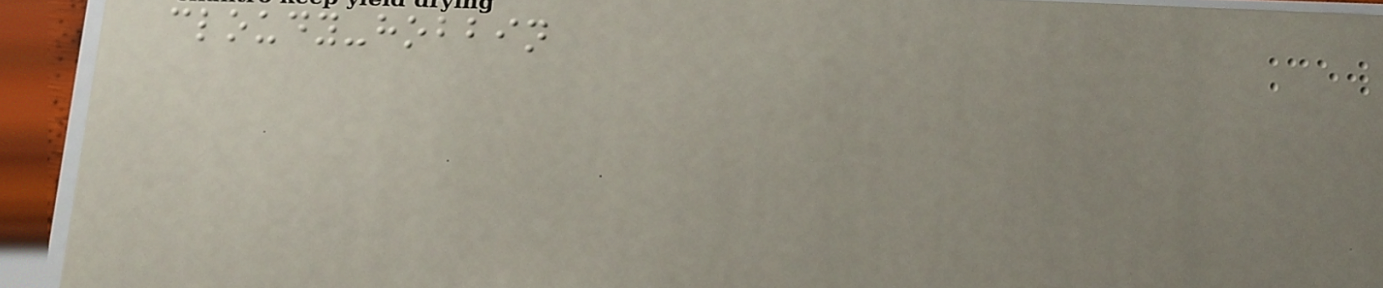cloudy-hobbin
